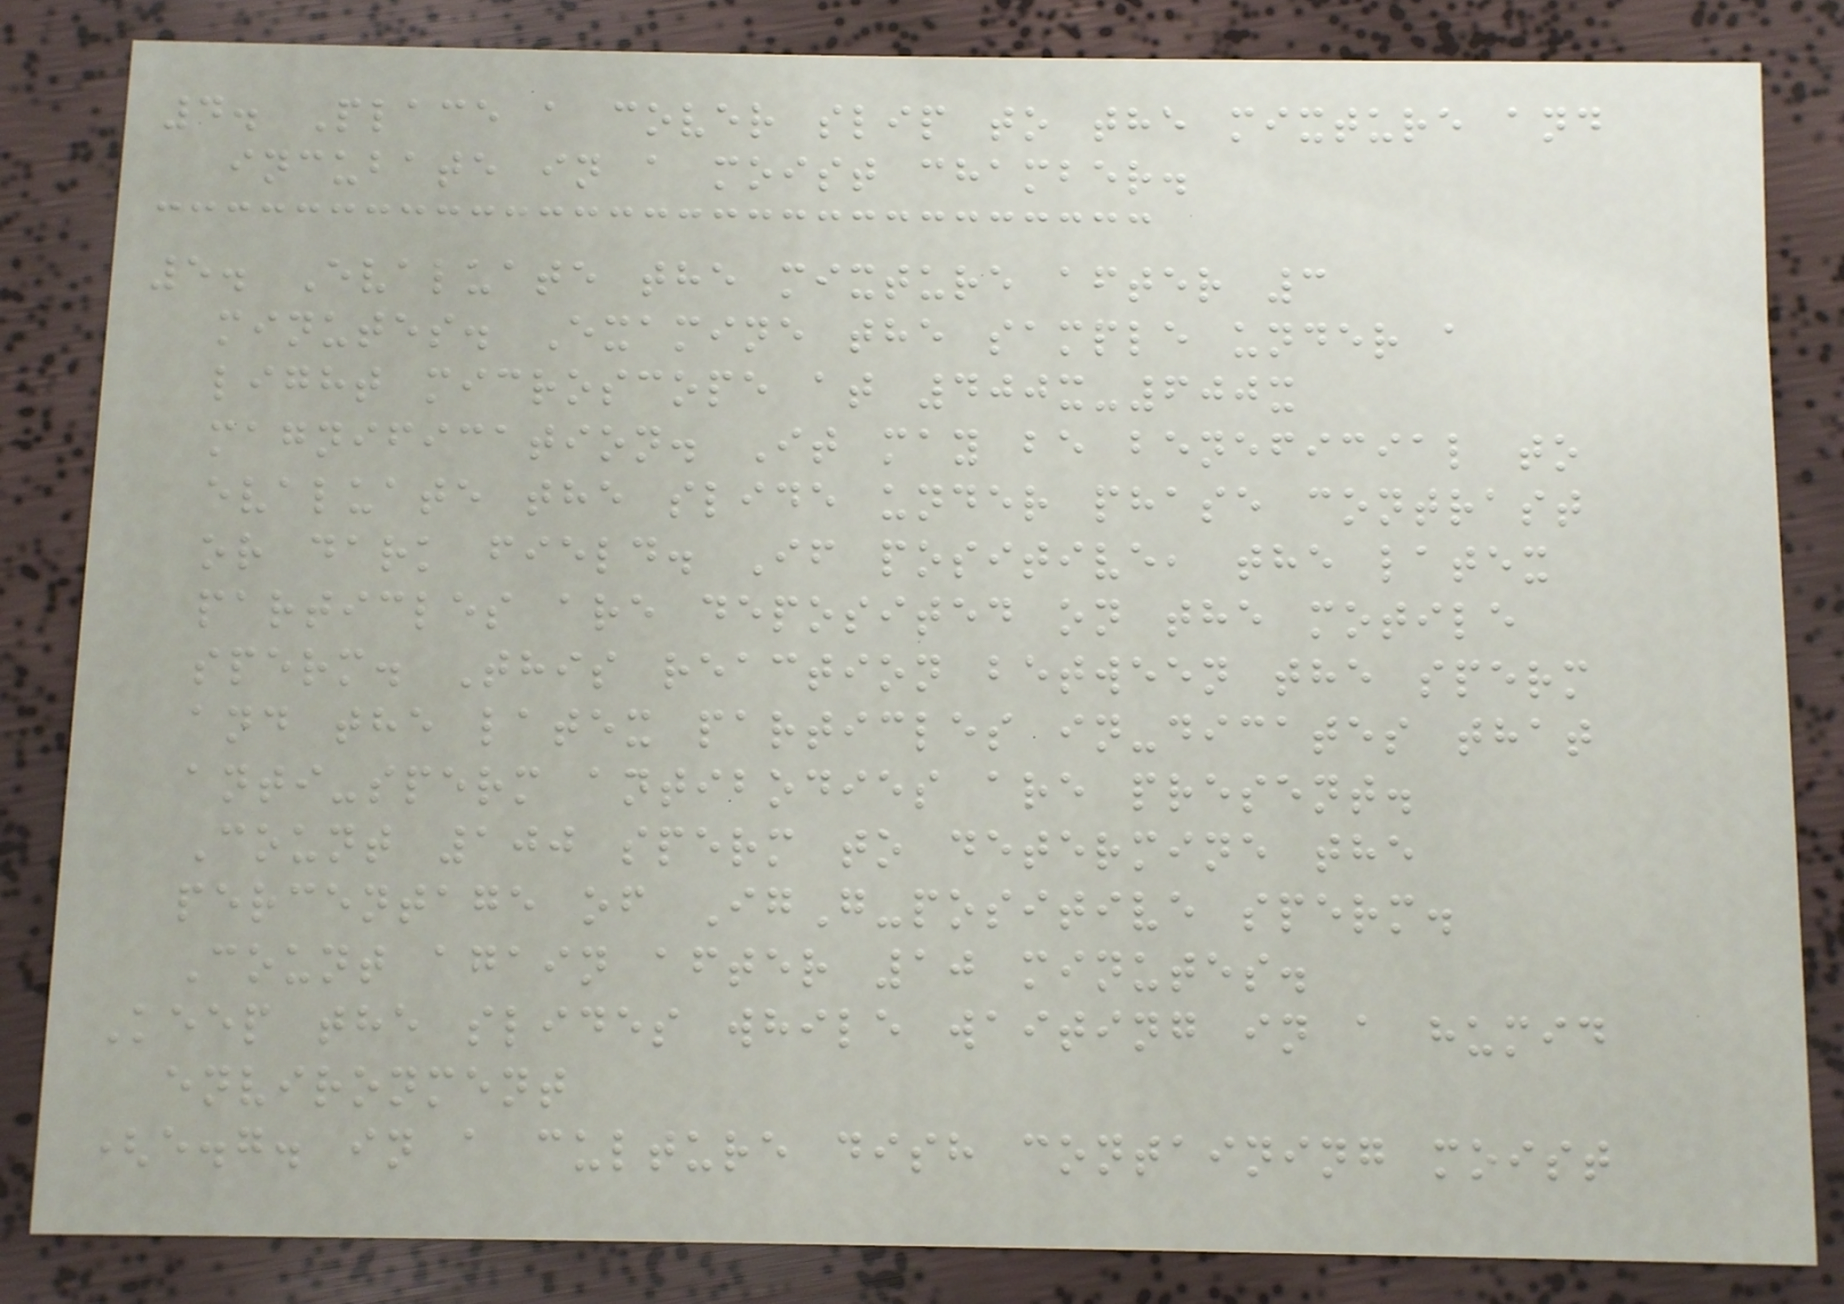4. Place a cover slip to the mixture and
incubate in a moist chamber.
5. Evaluate the mixture after 3
minutes. Examine the sample under a
light microscope at 400x-600x
magnification. It may be beneficial to
evaluate the slide under phase contrast
or dark field. If positive, the latex
particles are deposited on the motile
sperm. This reaction between the sperm
and the latex particles in-dicates that
anti-sperm antibodies are present.
Count 100 sperm to determine the
percentage of IgG-positive sperm.
Count again after 10 minutes.
Keep the slides while waiting in a humid
environment
(e.g. in a culture dish containing moist
